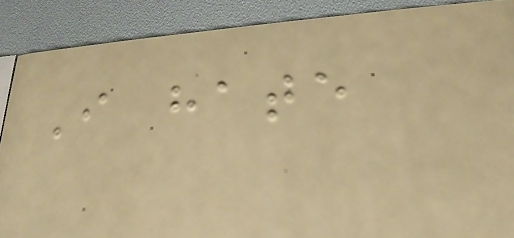I hate
